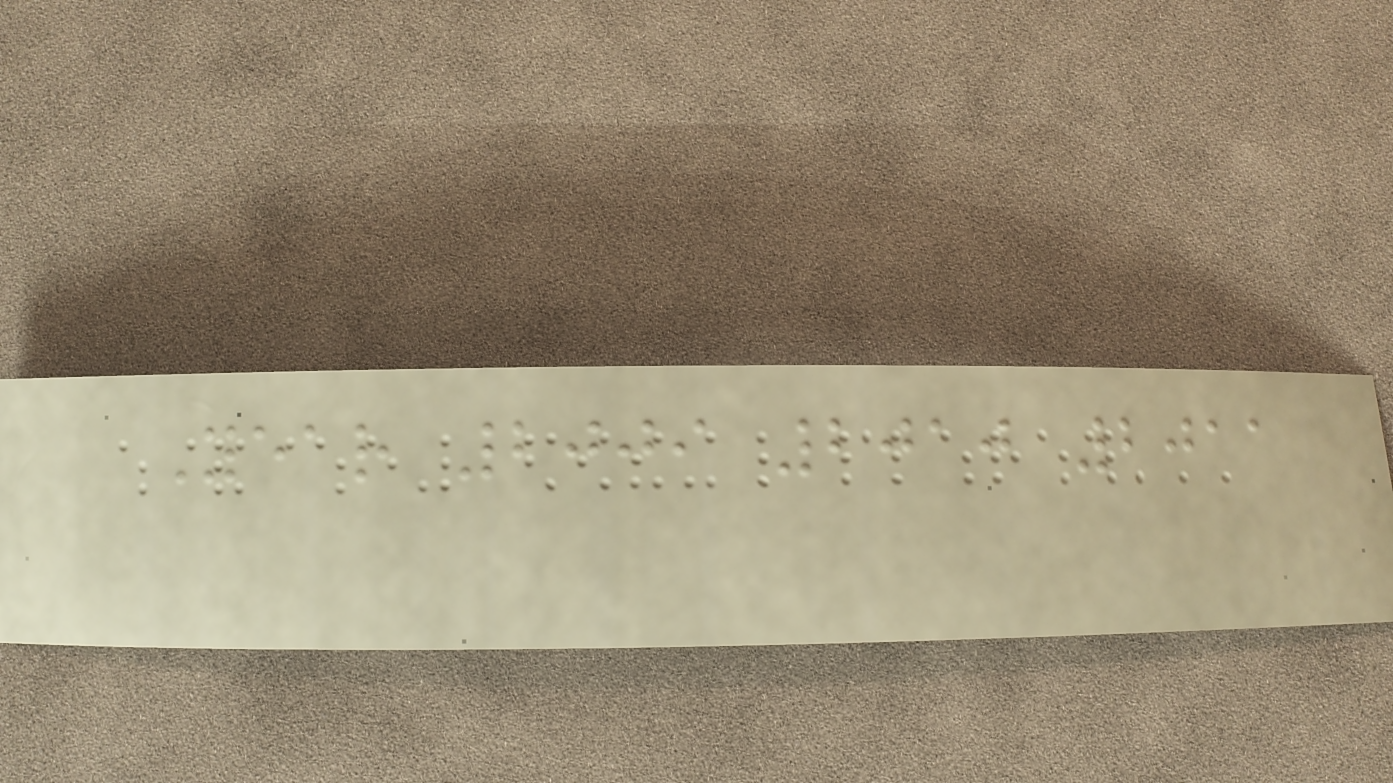Year 2009 2010 2011
